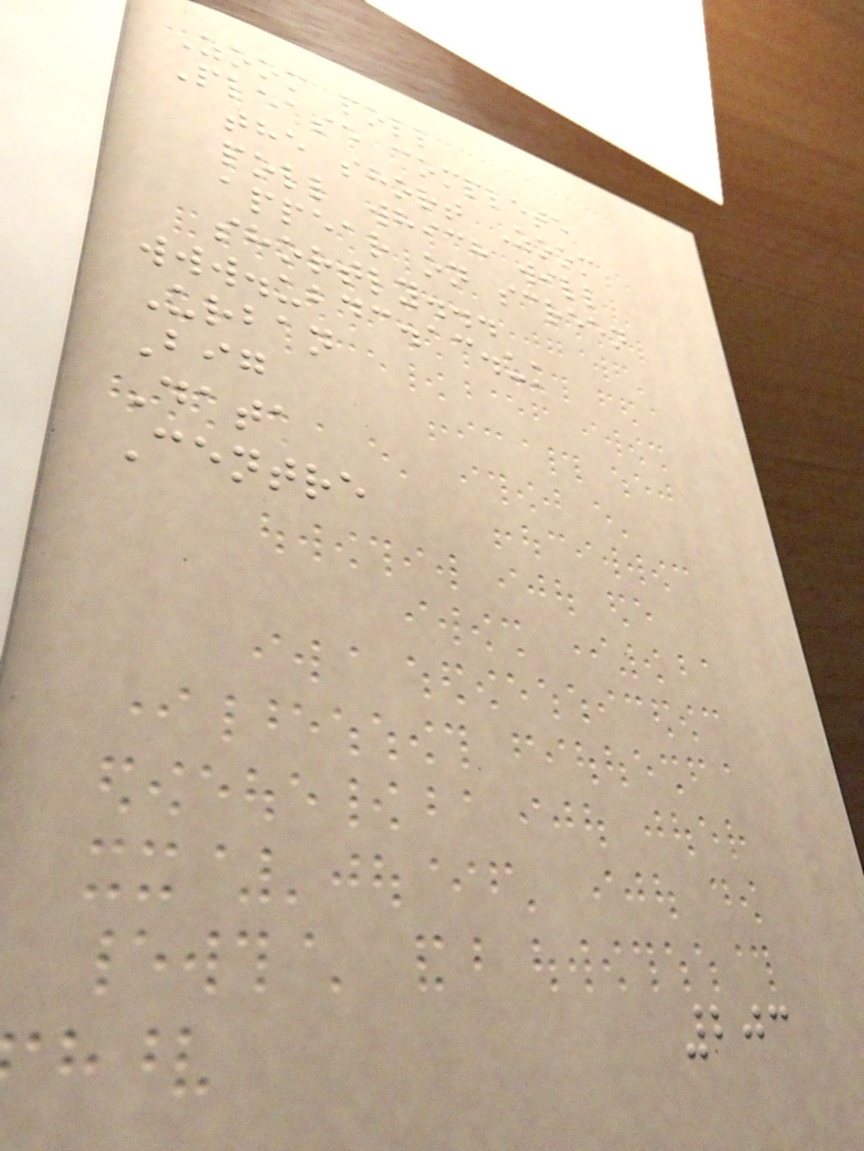Zoom poll
Please complete
the short Zoom
poll which will
appear on screen
shortly...
www.ubdc.ac.uk
Urban
Big
Data
Centre
203
